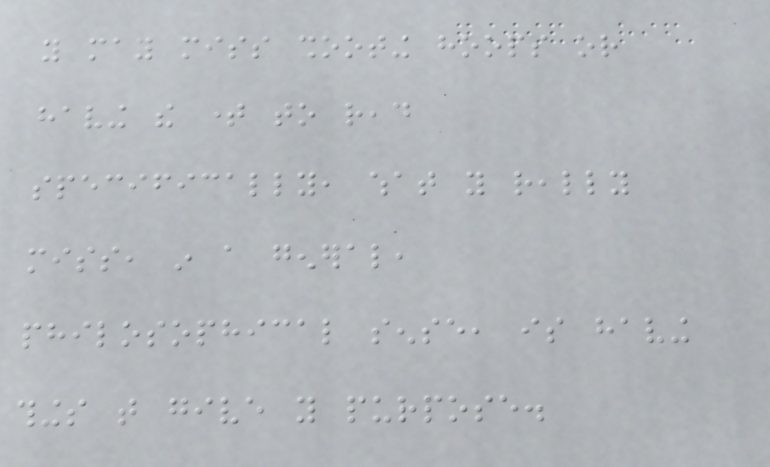you may miss shooting hoops or
having the time to read
specifically, what you really
miss, in a general,
philosophical sense, is having
things that give you purpose.
